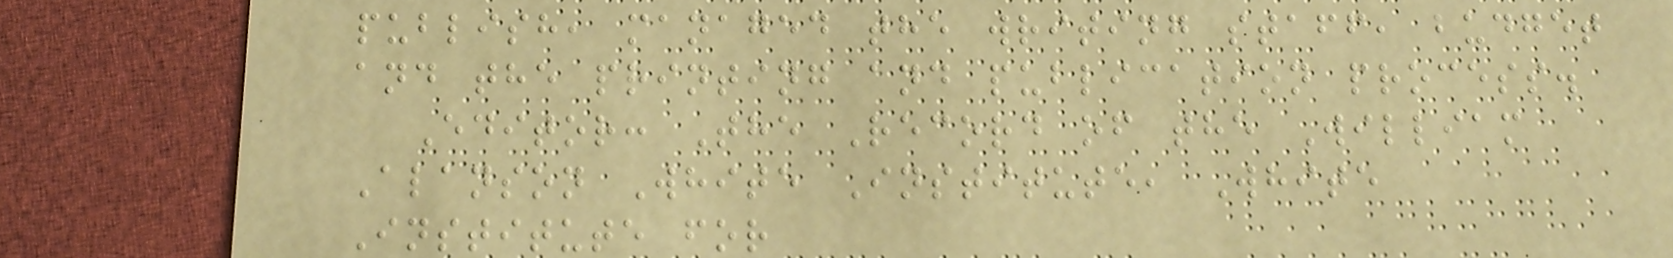publish, managed the writing staff, budget
and the printing and publication process.
Editor: The Record of the William
Alanson White Institute, White
Institute for
